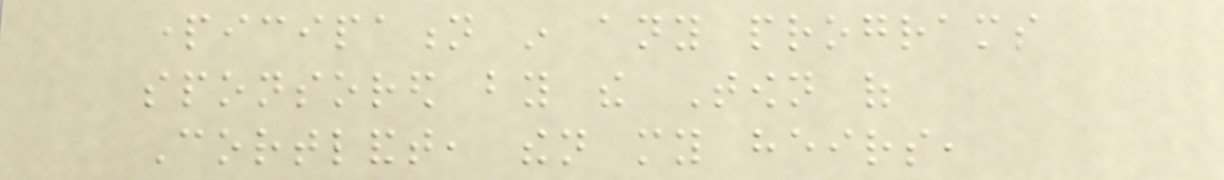participation in any programs
sponsored by the Town of
Cortlandt, then my heirs,
